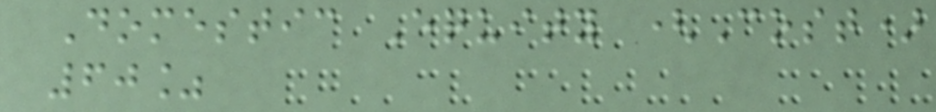Domestic Equity (Cost)
60%
